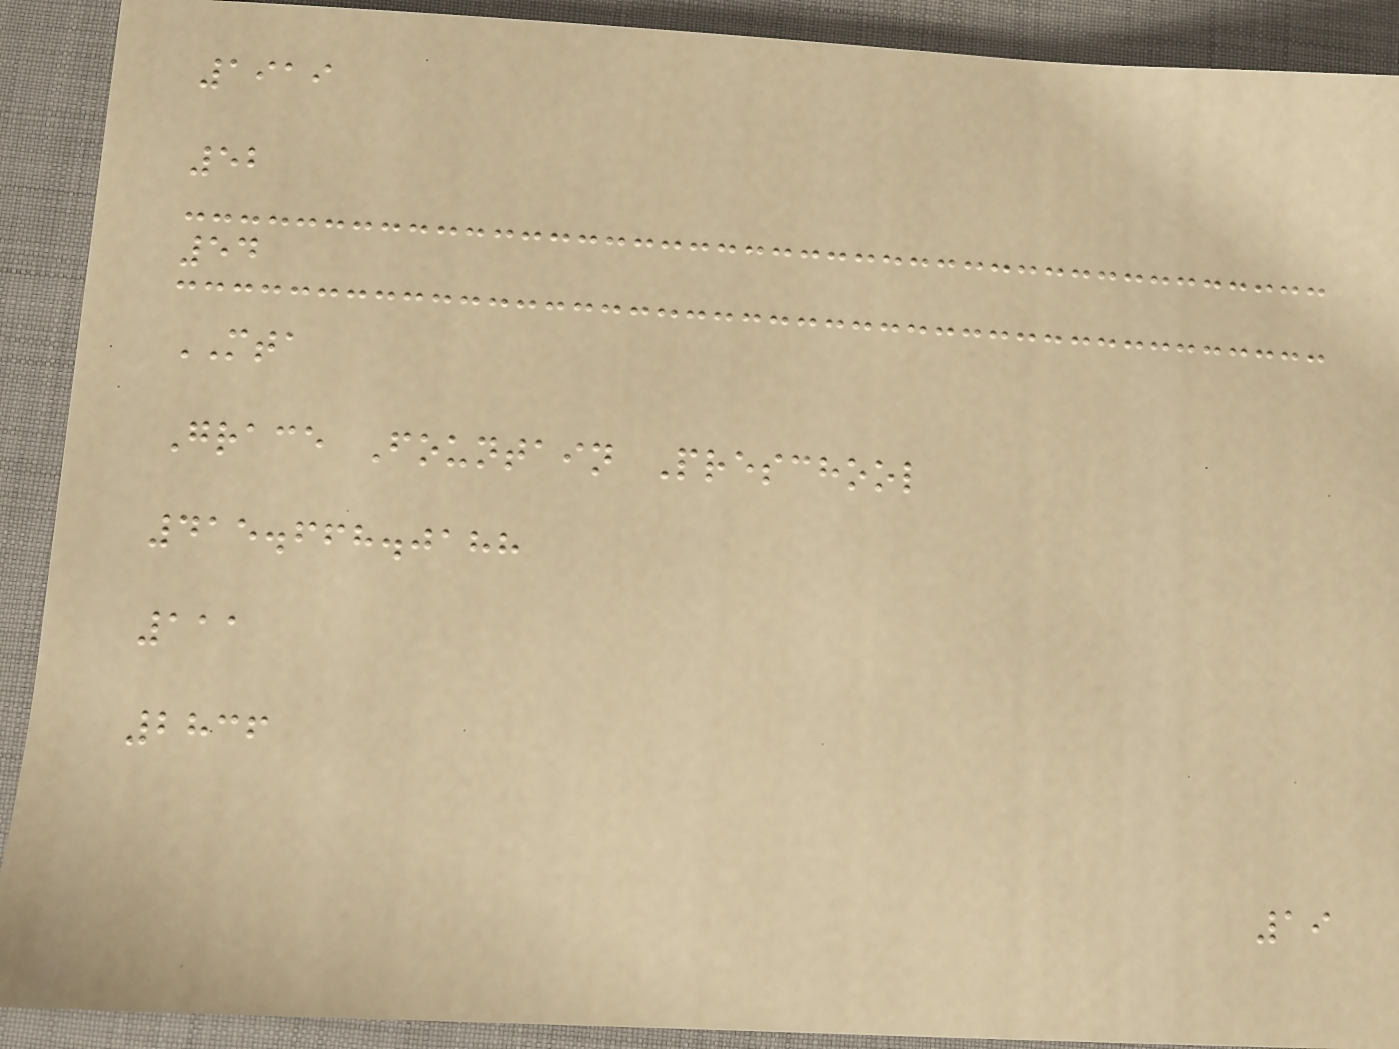1919
52
54
MTA
Grace Fountain Preschool
415.668.0188
111
2836
19
